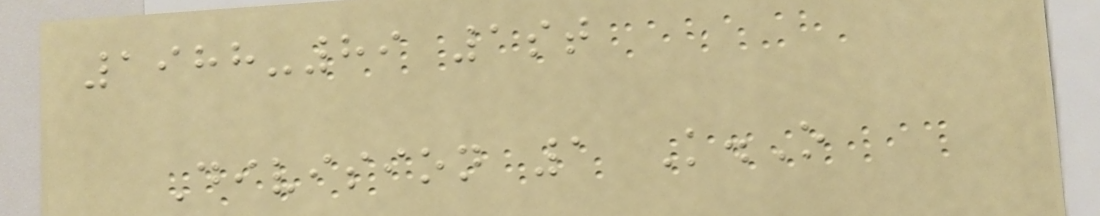1988-89 1st
Division 1 K.O
